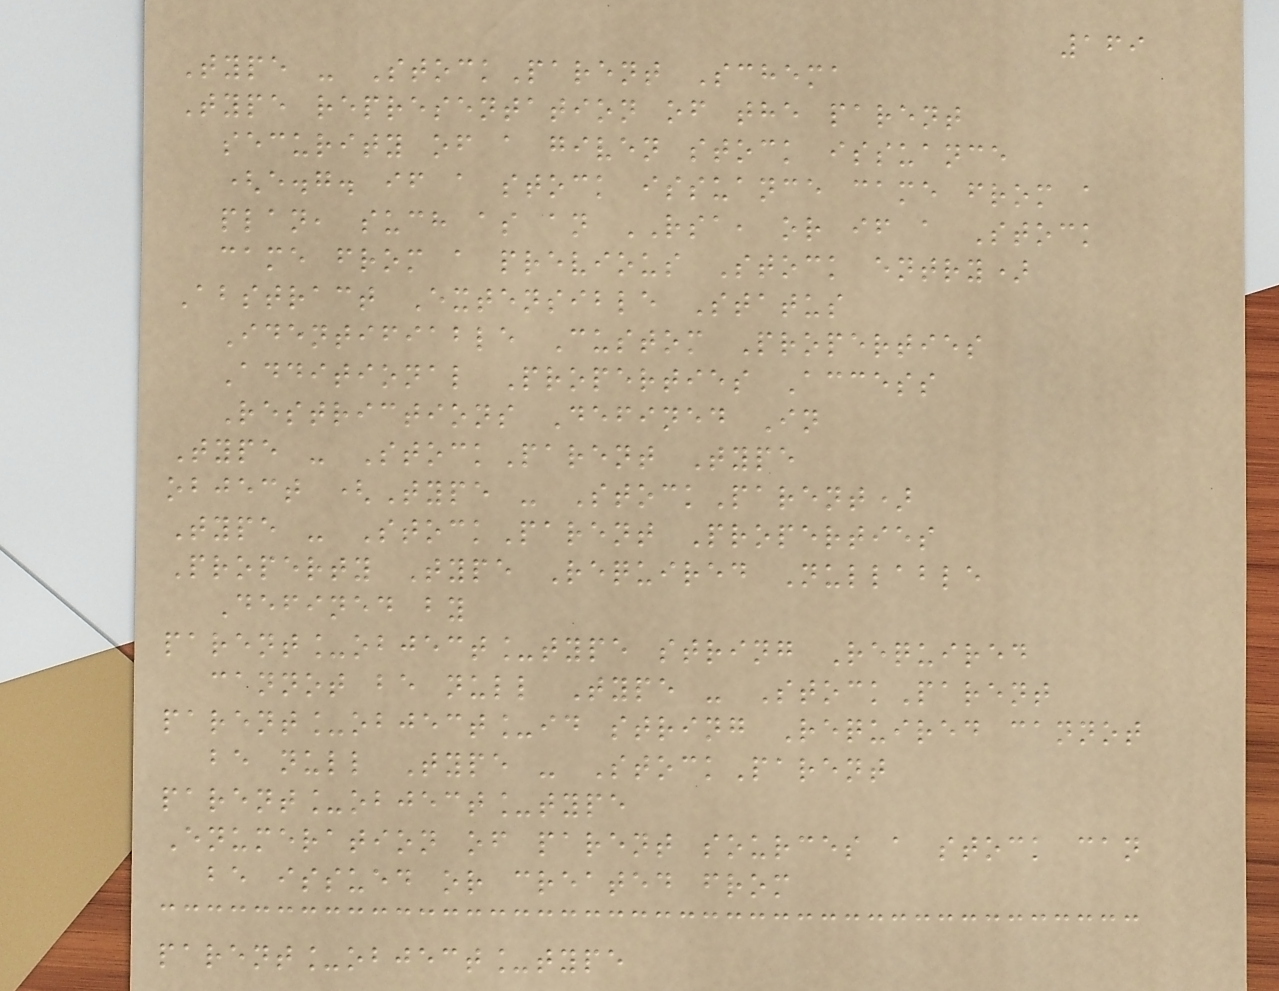169
Type - StockParent Schema
Type representation of the parent
security of a given stock issuance
(e.g. if a stock issuance came from a
plan, such as an RSA, or if a Stock
came from a previous Stock entry)
Abstract Extensible Status
Identifiable Custom Properties
Additional Properties Access
Restrictions Defined In
Type - StockParent Type
object (Type - StockParent)
Type - StockParent Properties
Property Type Required Nullable
Defined by
parent_object_type string Required
cannot be null Type - StockParent
parent_object_id string Required cannot
be null Type - StockParent
parent_object_type
Enumeration of parent sources a stock can
be issued or created from
parent_object_type
